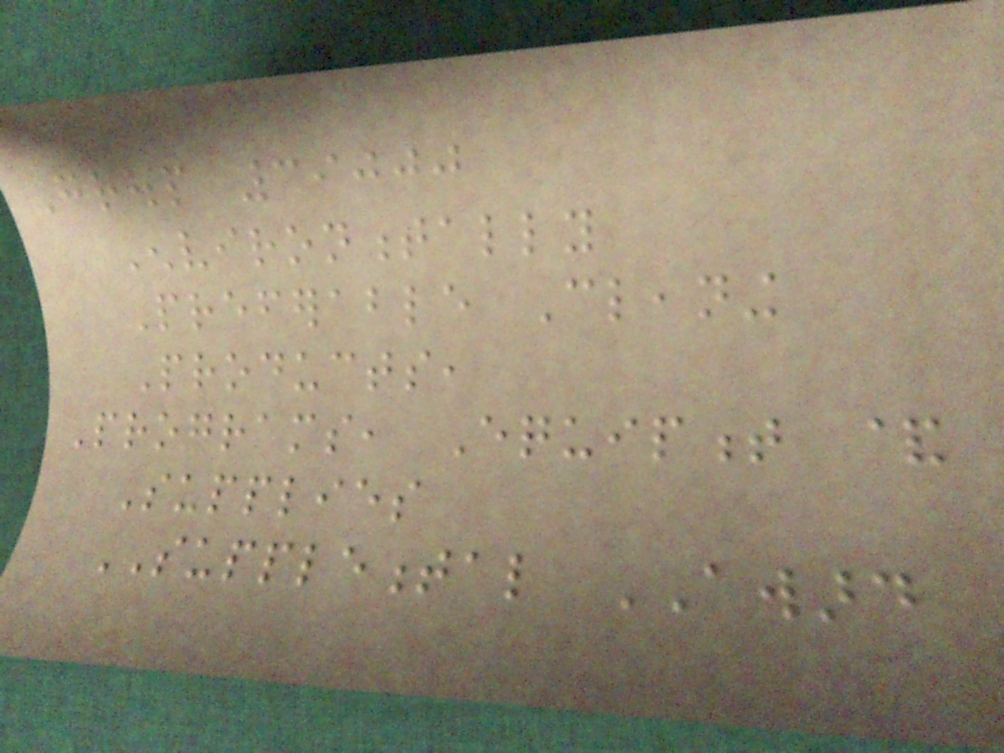Group 39000
Environmentally
Preferable Cleaning
Products,
Programs, Equipment &
Supplies
SUPPLEMENTAL AWARD
